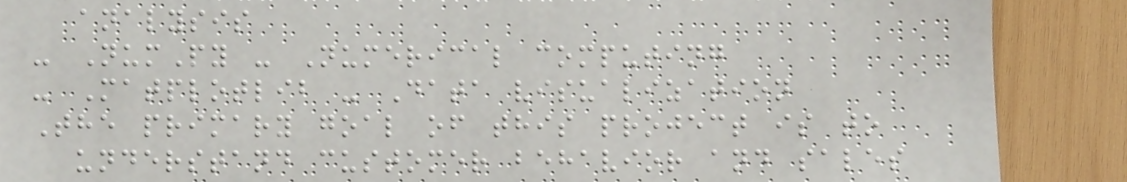analysis
- NumPy - Numerical computing
- Matplotlib - Data visualization
The primary goal of this project is to
understand customer behavior and sales
